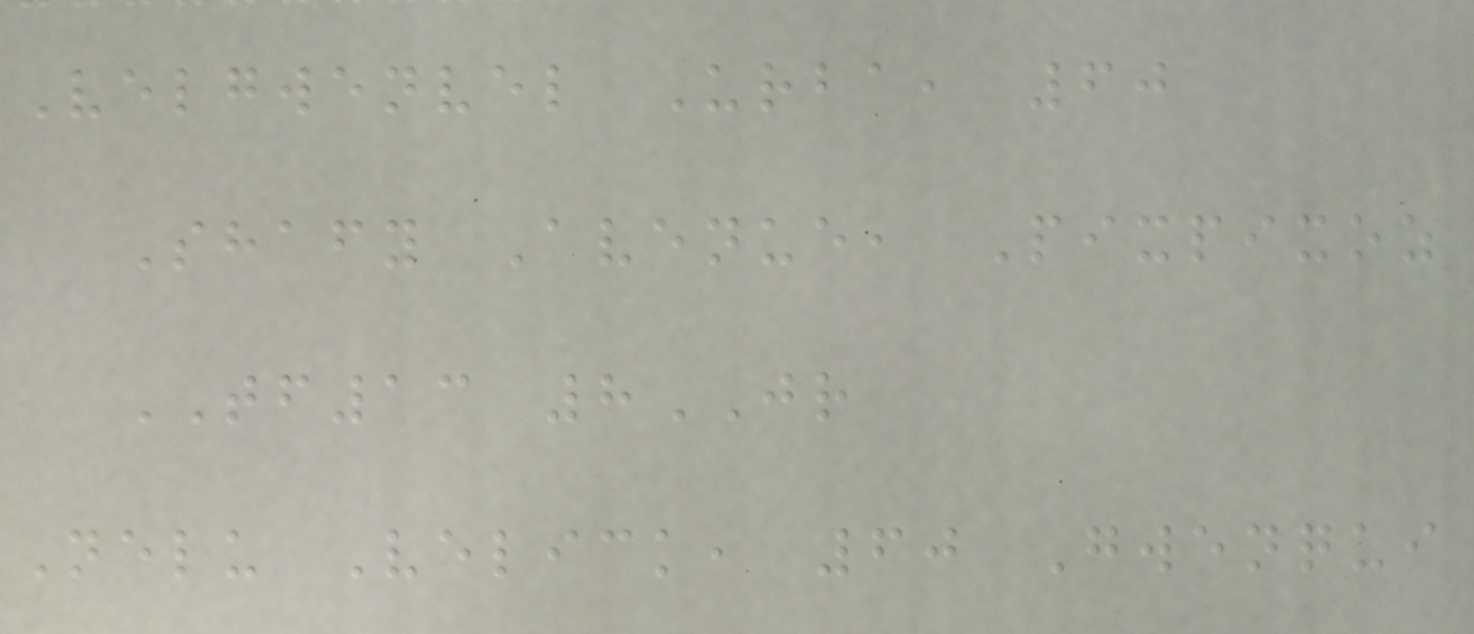Velgwenvel Urba, 60
Shafy Avenue, Pixpixoz
TF13 8JR
Nelu Velick, 60 Gwenqui
